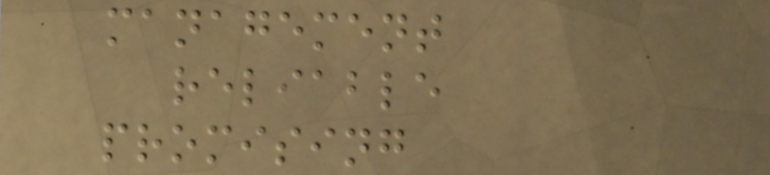management
reliable
promising
